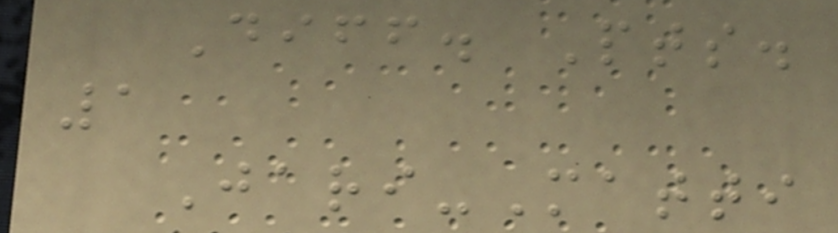Diff. Pts.
1
Jari-Matti
